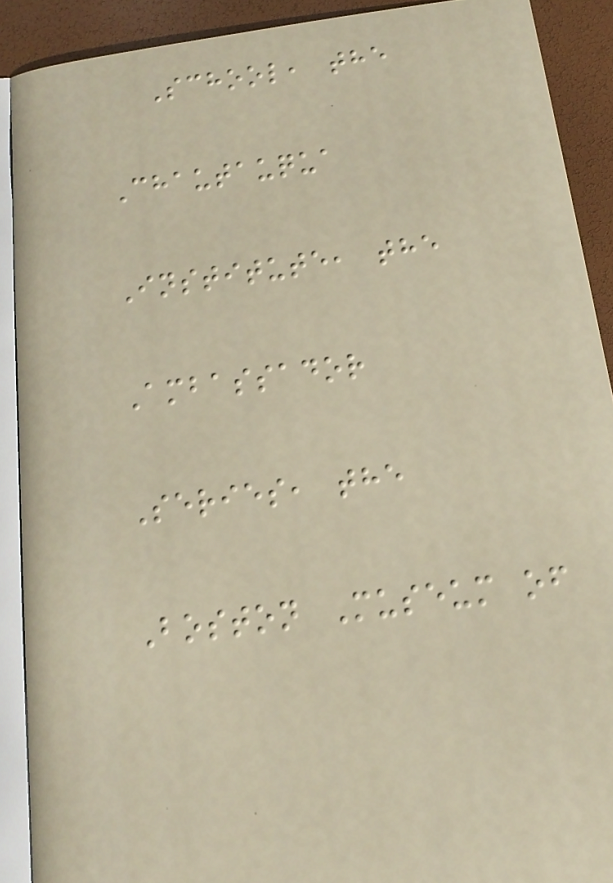School, the
Chautauqua
Institute, the
Ambassador
Series, the
Boston Museum of
